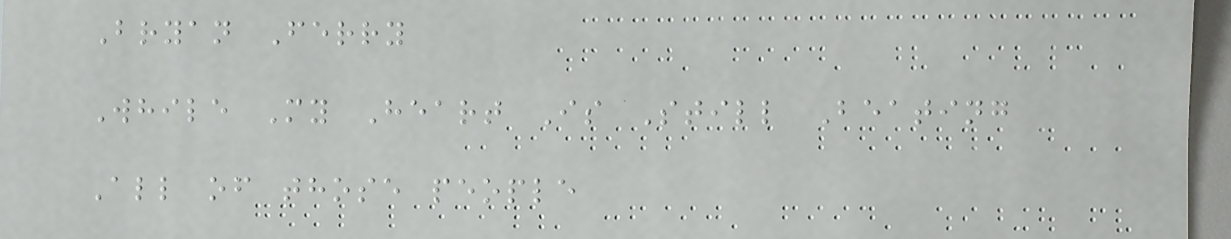Bryan Ferry
While My Heart Is Still Beating
All of those people
